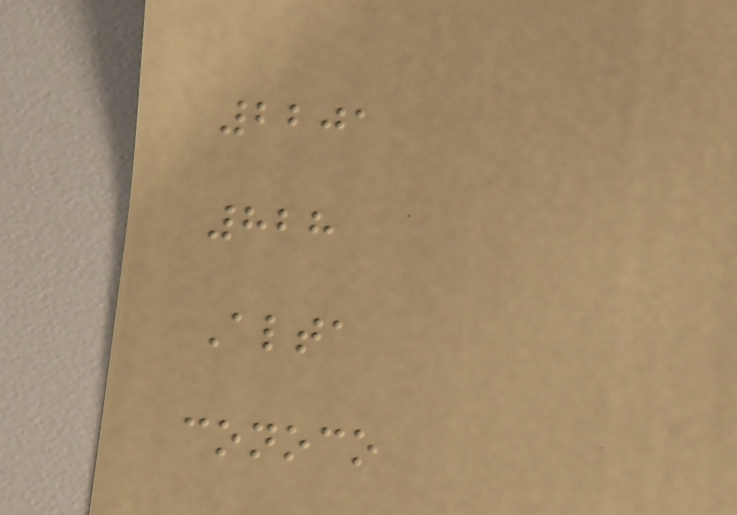2201
828
Alta
conoco
